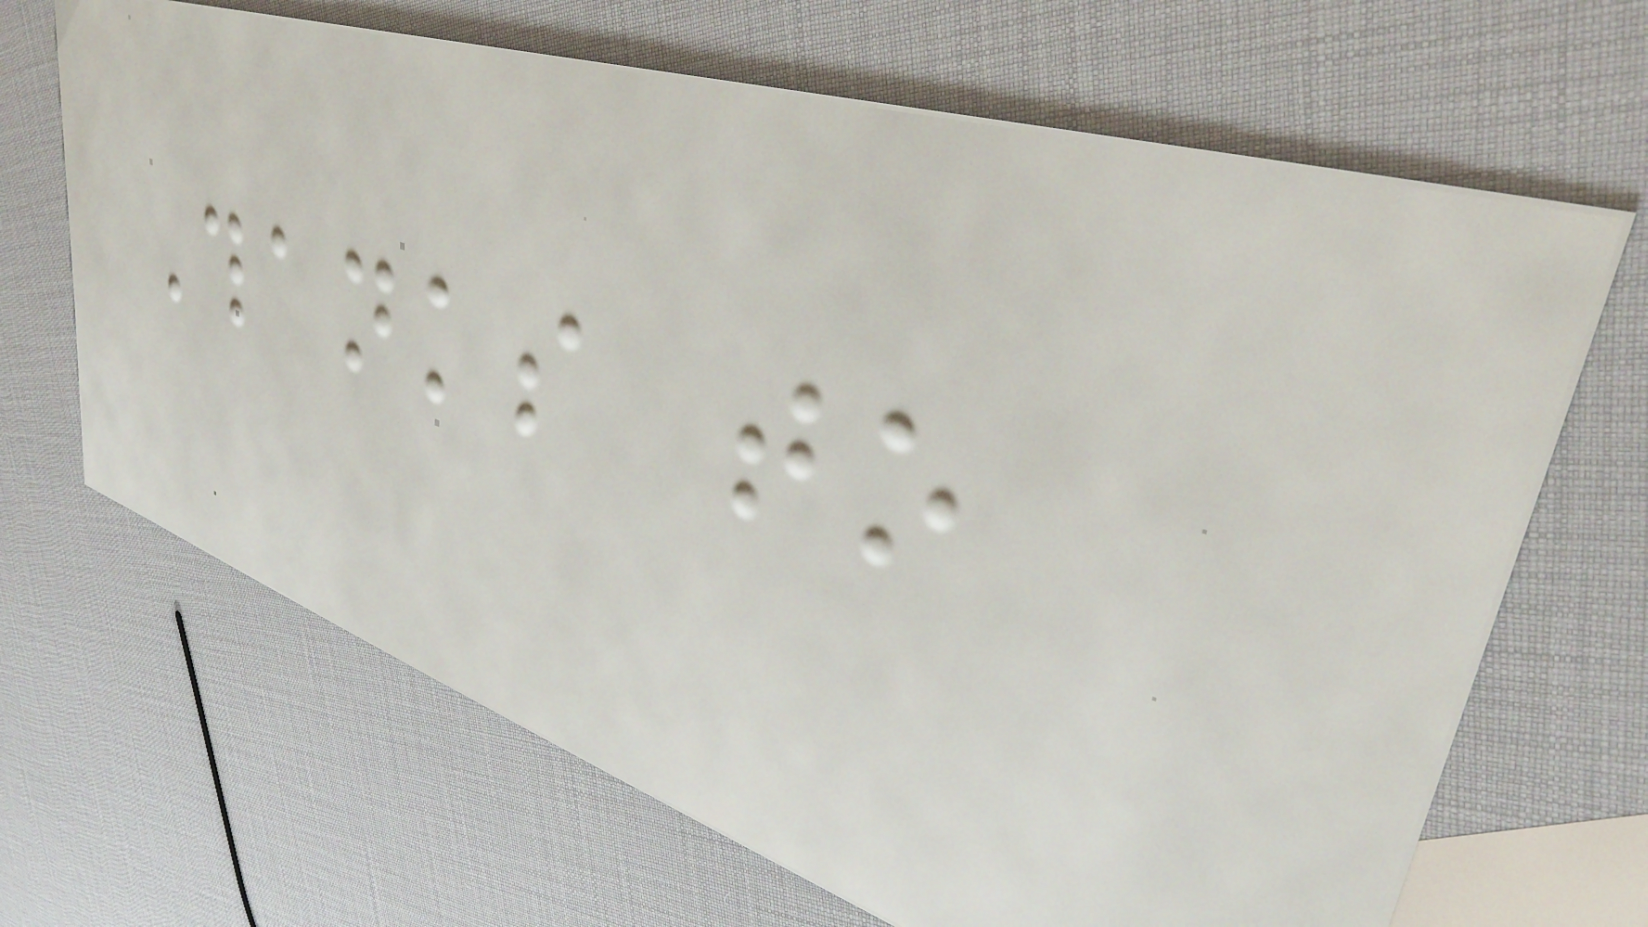Thanks to
